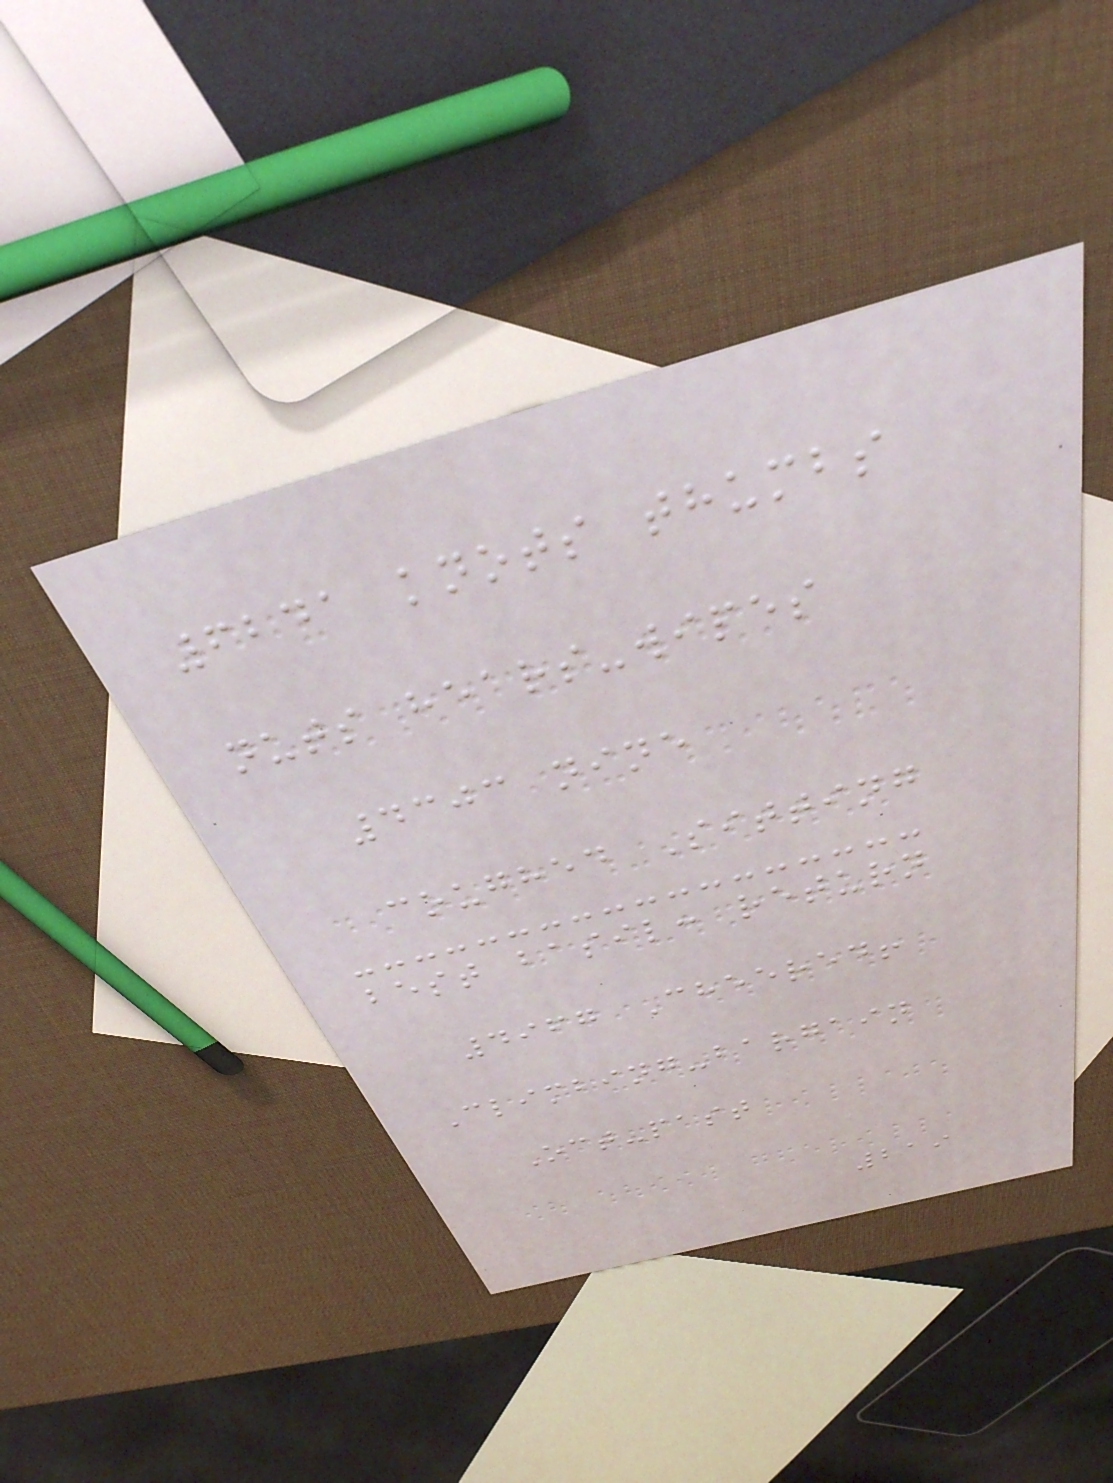6241 knots thumbs
nuts hears-wipes
4303 nine
coughed Sitting
best basil: return
4967 Cheered!
Climbing-bargain
Oct-past
219
